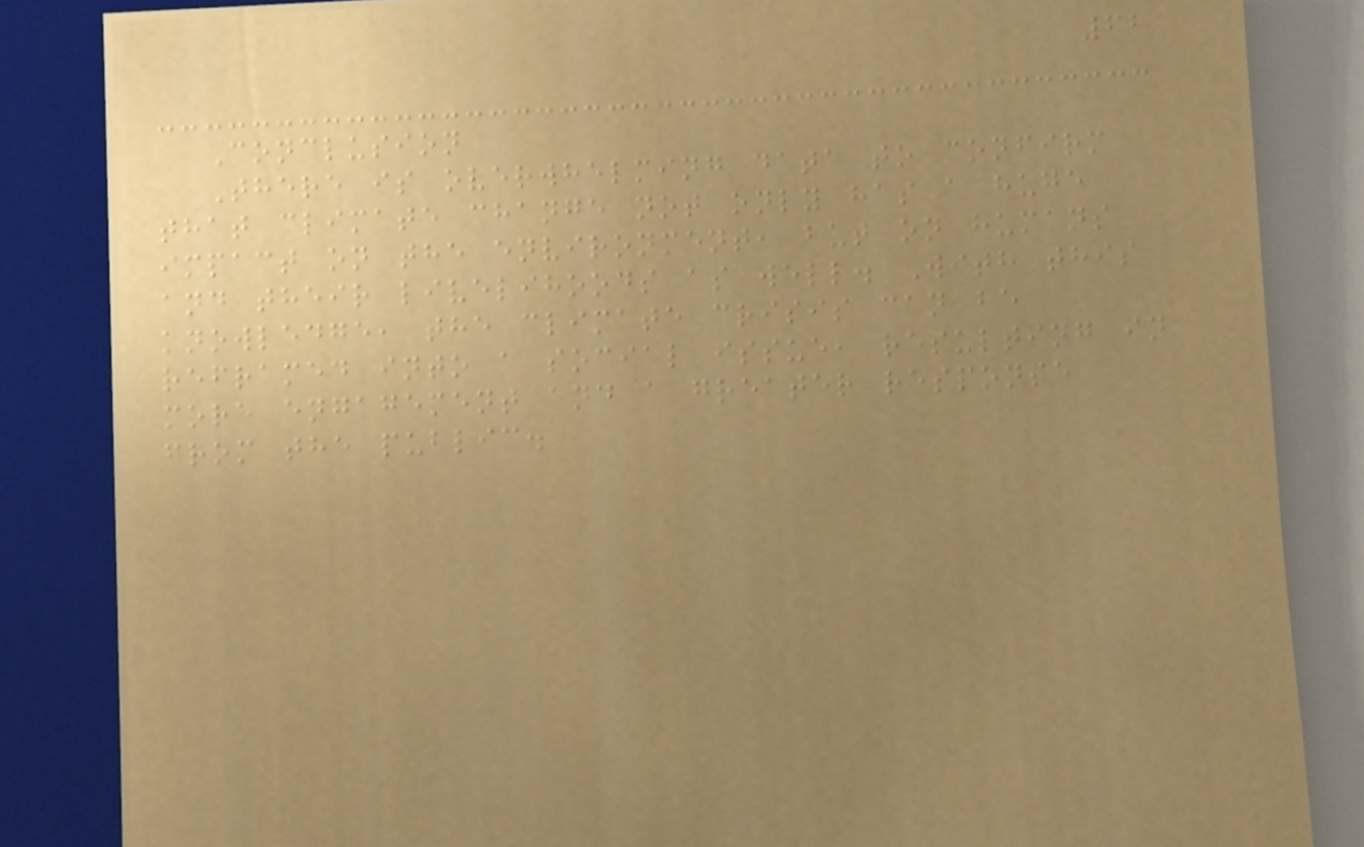62
Conclusion
There is overwhelming data to confirm
that climate change not only has a huge
impact on the environment, but on humans
and their livelihoods as well. With this
knowledge, the climate crisis can be
reframed into a social issue, resulting in
more engagement and a greater response
from the public.
